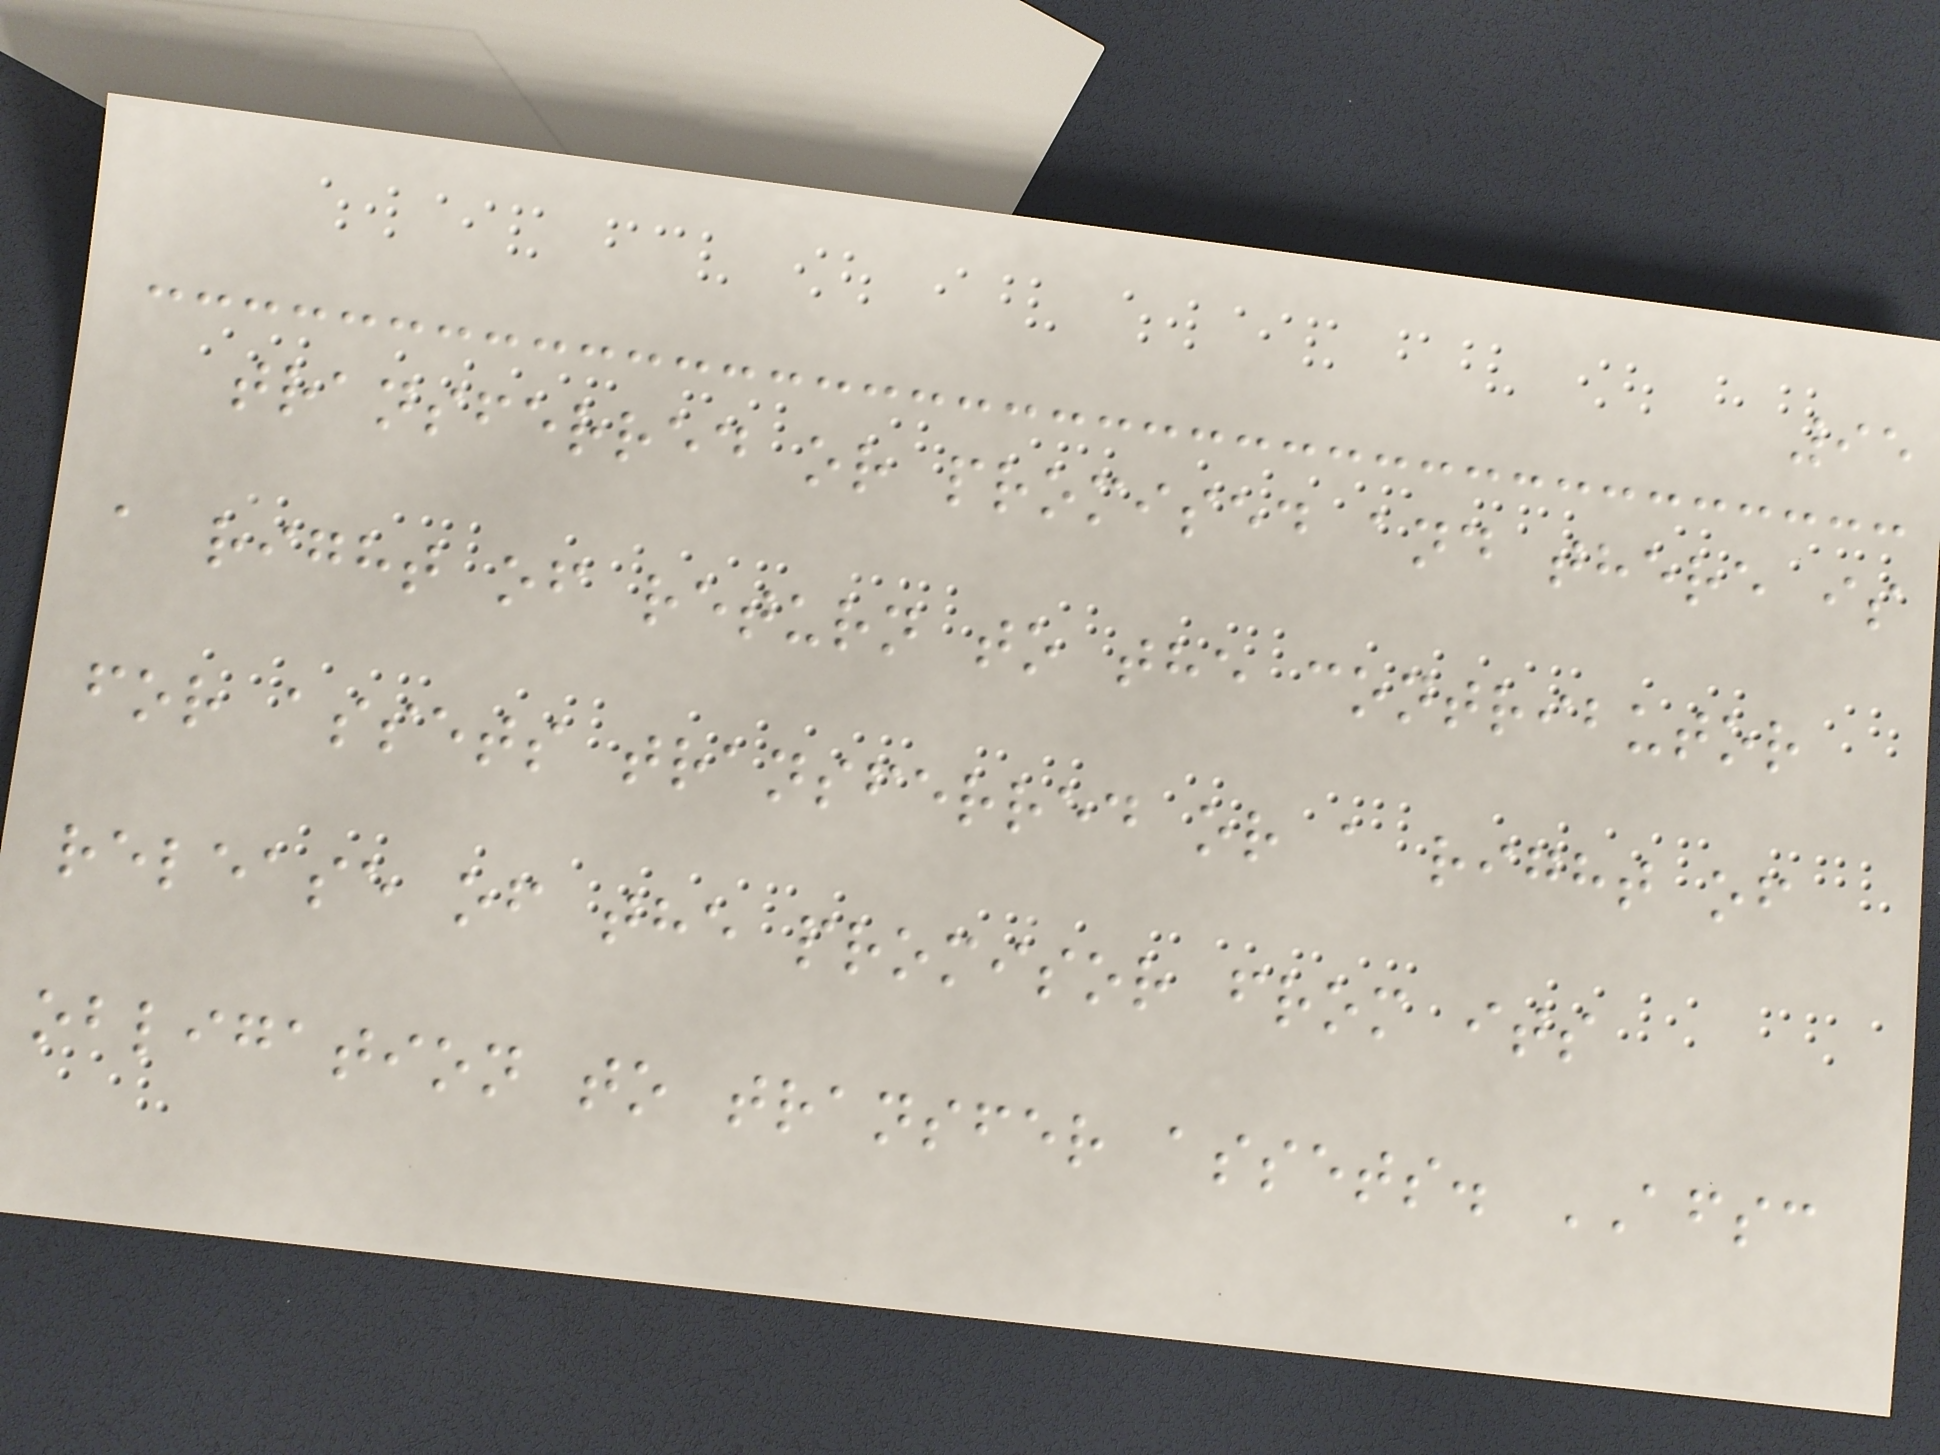95
transferred or promised and there is
a right of return to the contributor
for assets transferred or a right of
release of the promisor from its
obligation to transfer assets. AFSC
